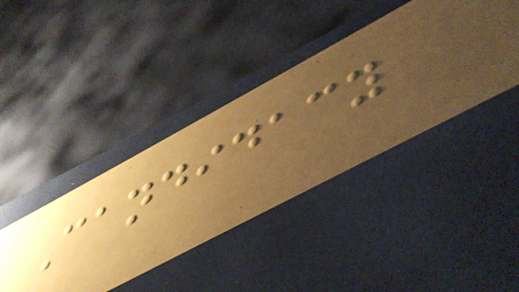Candidacy
